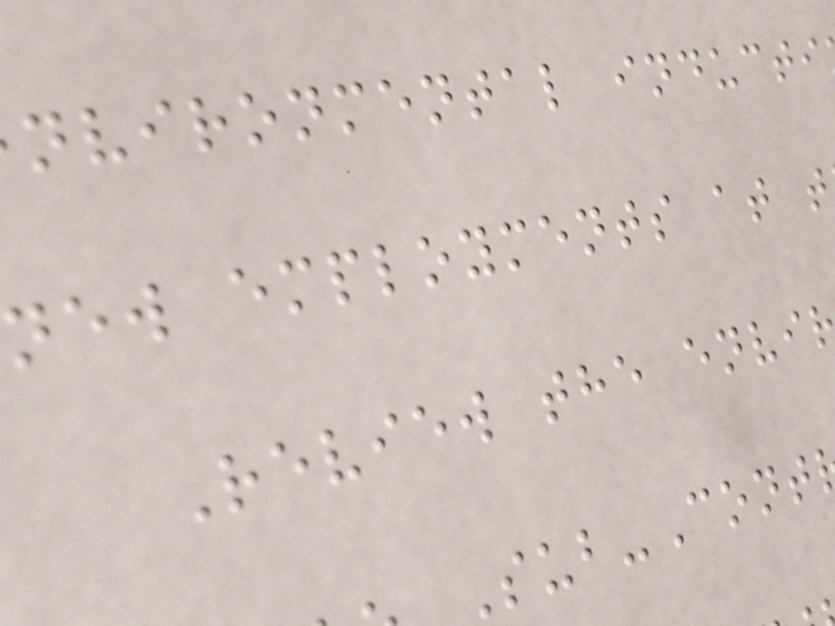nvironmental inducti
new employments at t
Review the envi
Sub-Cont
